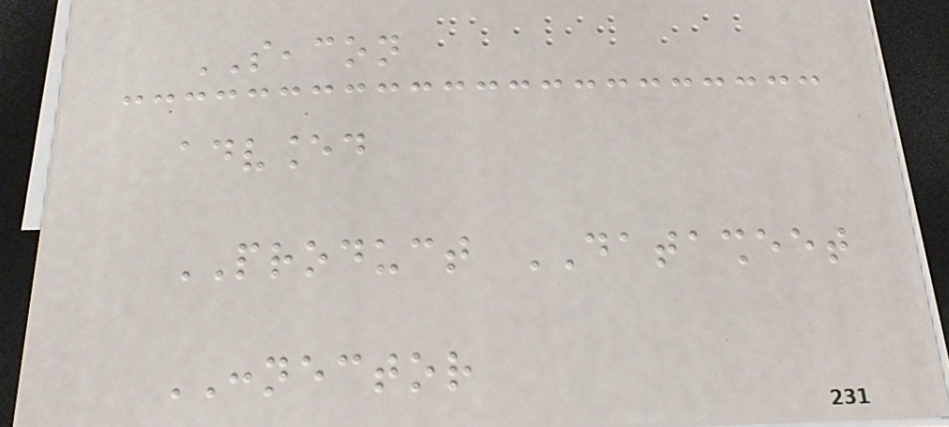SEACON
advanced
PRODUCT DATASHEET
CONNECTOR
